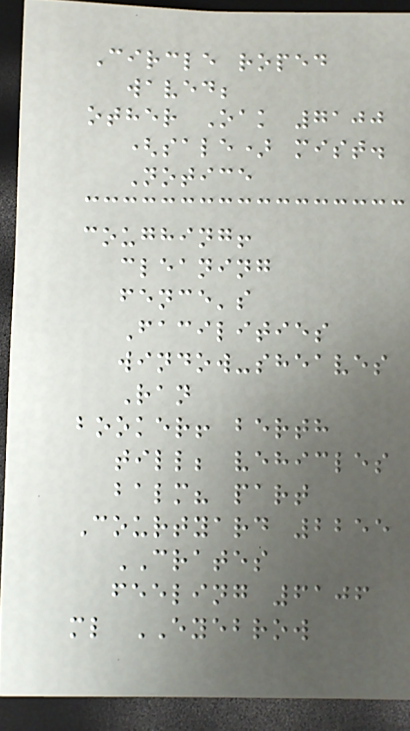Circle roped
waved;
other Oak 7100
(sale) mist.
Notice
coughing!
cleaning
fence's
Facilities
window-sheaves
Ran
booker! berth
till; vehicles
balm? part
Courtyard 2255
CRATES
feeling 6106
ml EYEBROW
